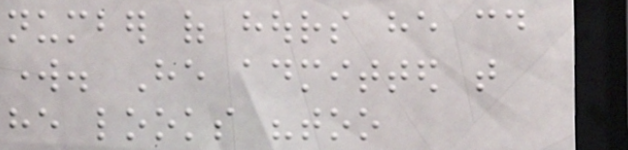number of hours he could
work. He admitted that
he looks "too
